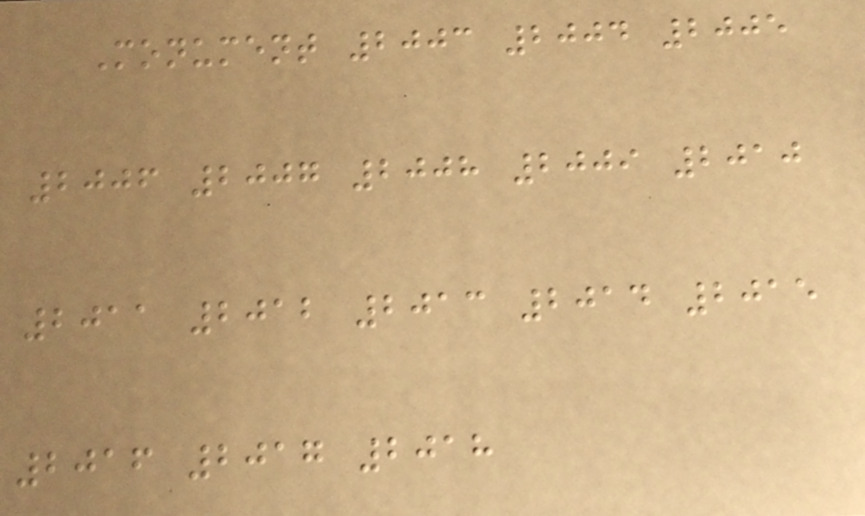Monument 2003 2004 2005
2006 2007 2008 2009 2010
2011 2012 2013 2014 2015
2016 2017 2018
